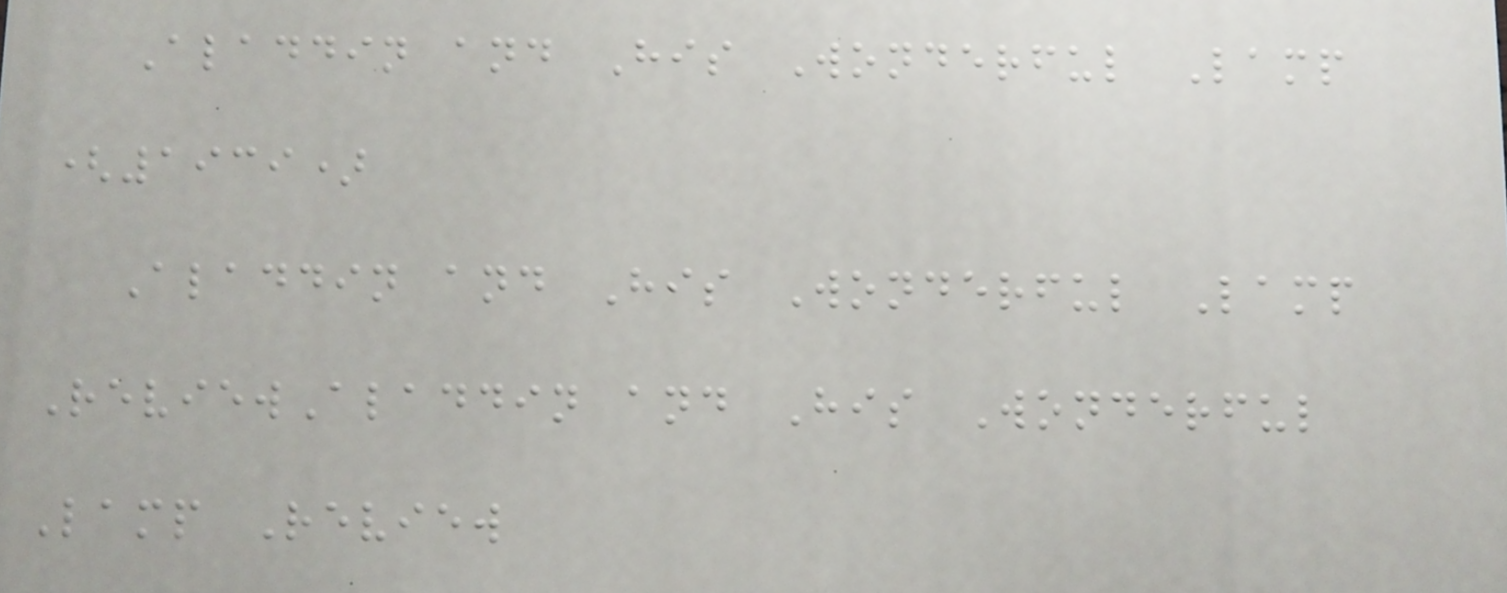Aladdin and His Wonderful Lamp
(1939)
Aladdin and His Wonderful Lamp
ReviewAladdin and His Wonderful
Lamp Review
